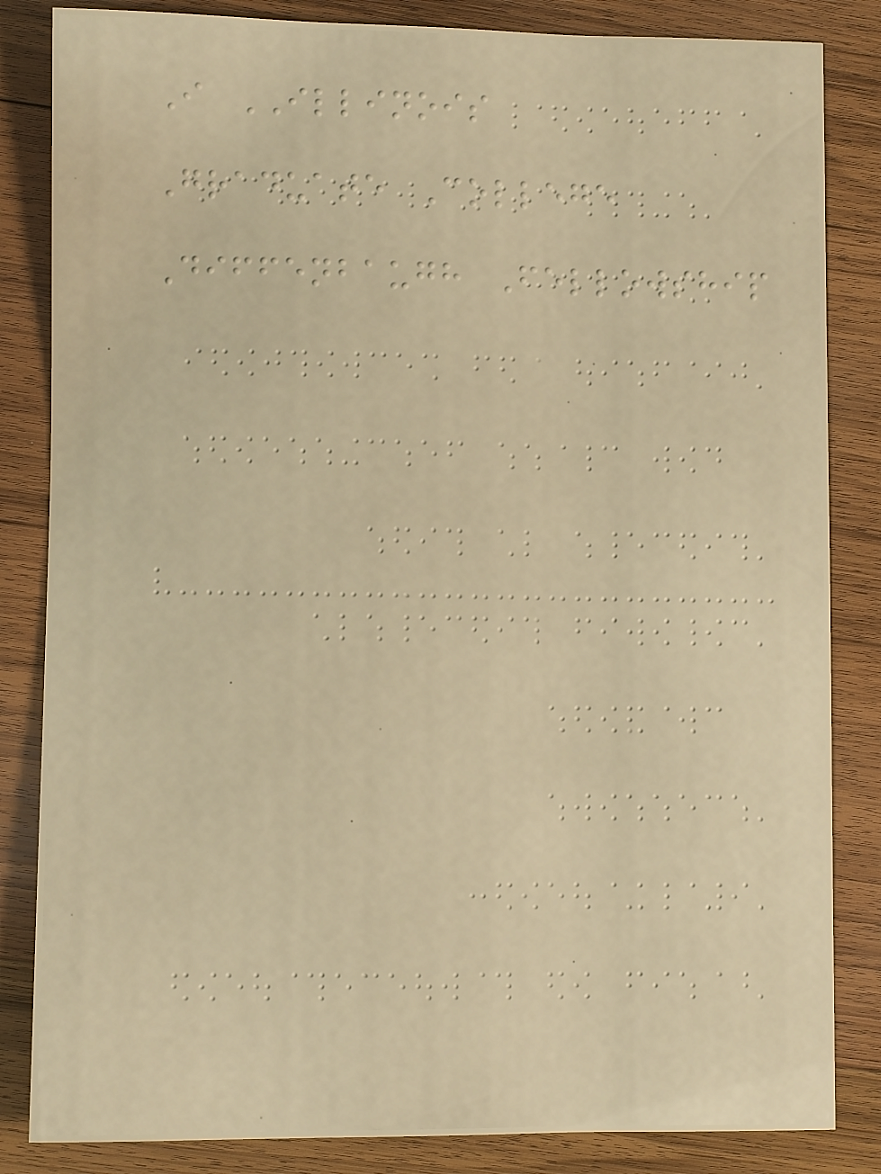I ILLINOIS
Graduate College
Diffenbaugh Fellowship
